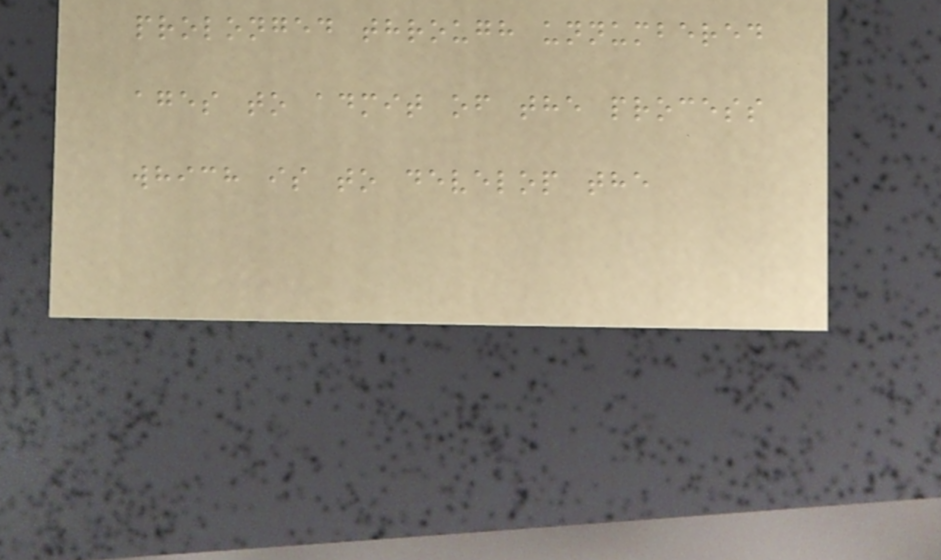prolonged through unnumbered
ages to admit of the process
which is to develop the
